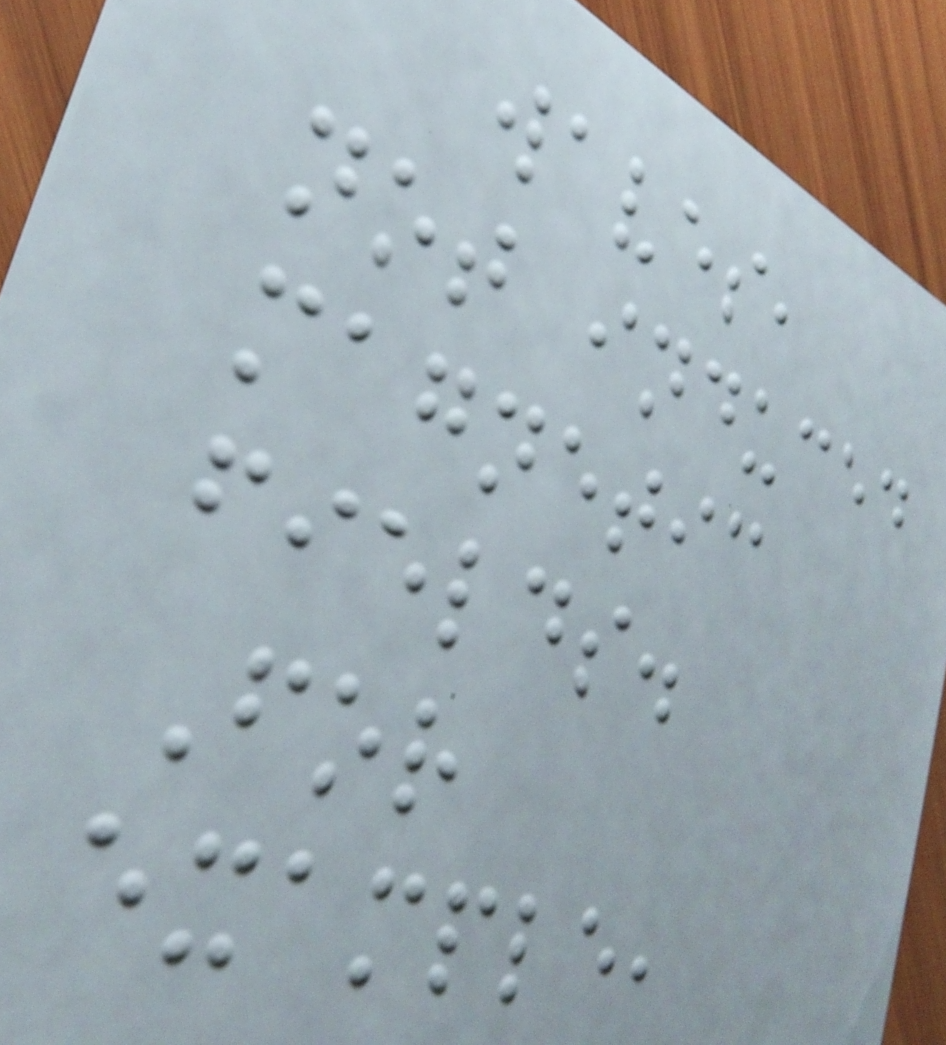waves,
not induced
magnetic
fields.
For
example,
